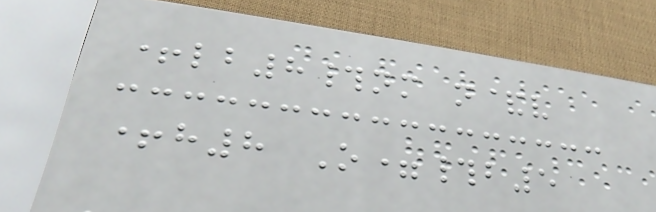+lb8#nm n&v
+h8 O=#b5
